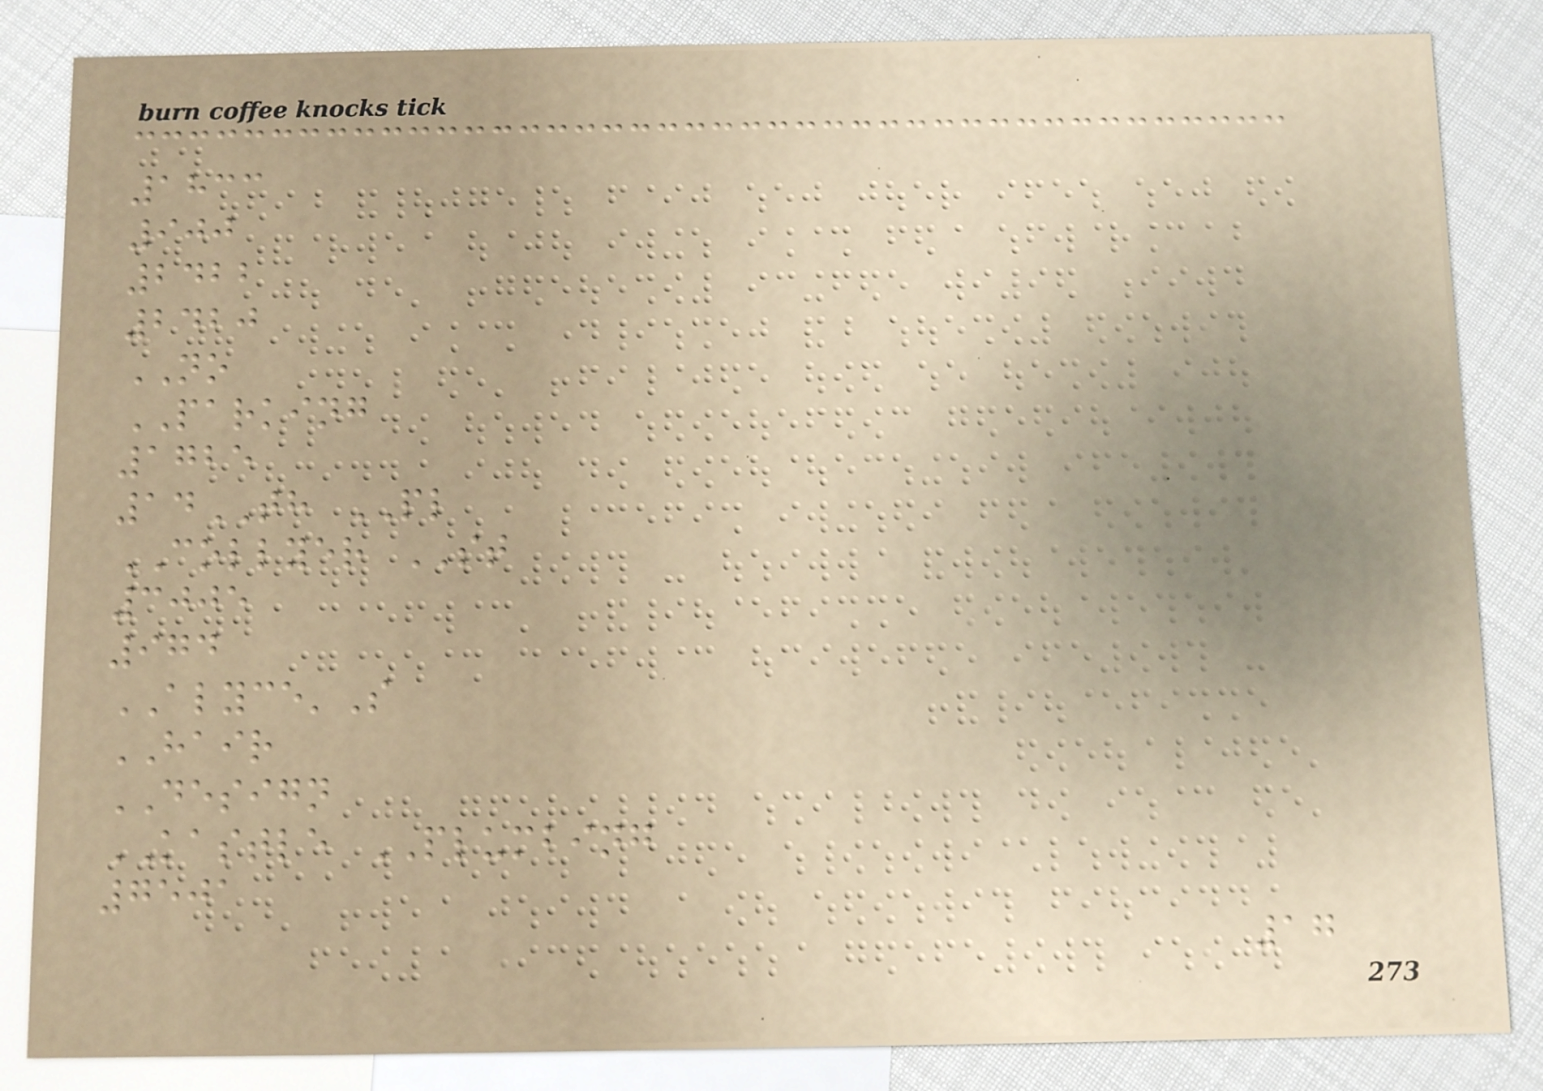1833
900
2422
2420
NO
PARKING
1725
14TH PL
COLLYER ST
3005
974
ALYCE'S
HAIR
DESIGN
KASTLE PLUMBING
7501
17
